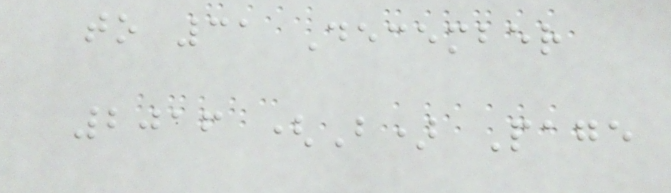to 31 December
2016 (B) Page
